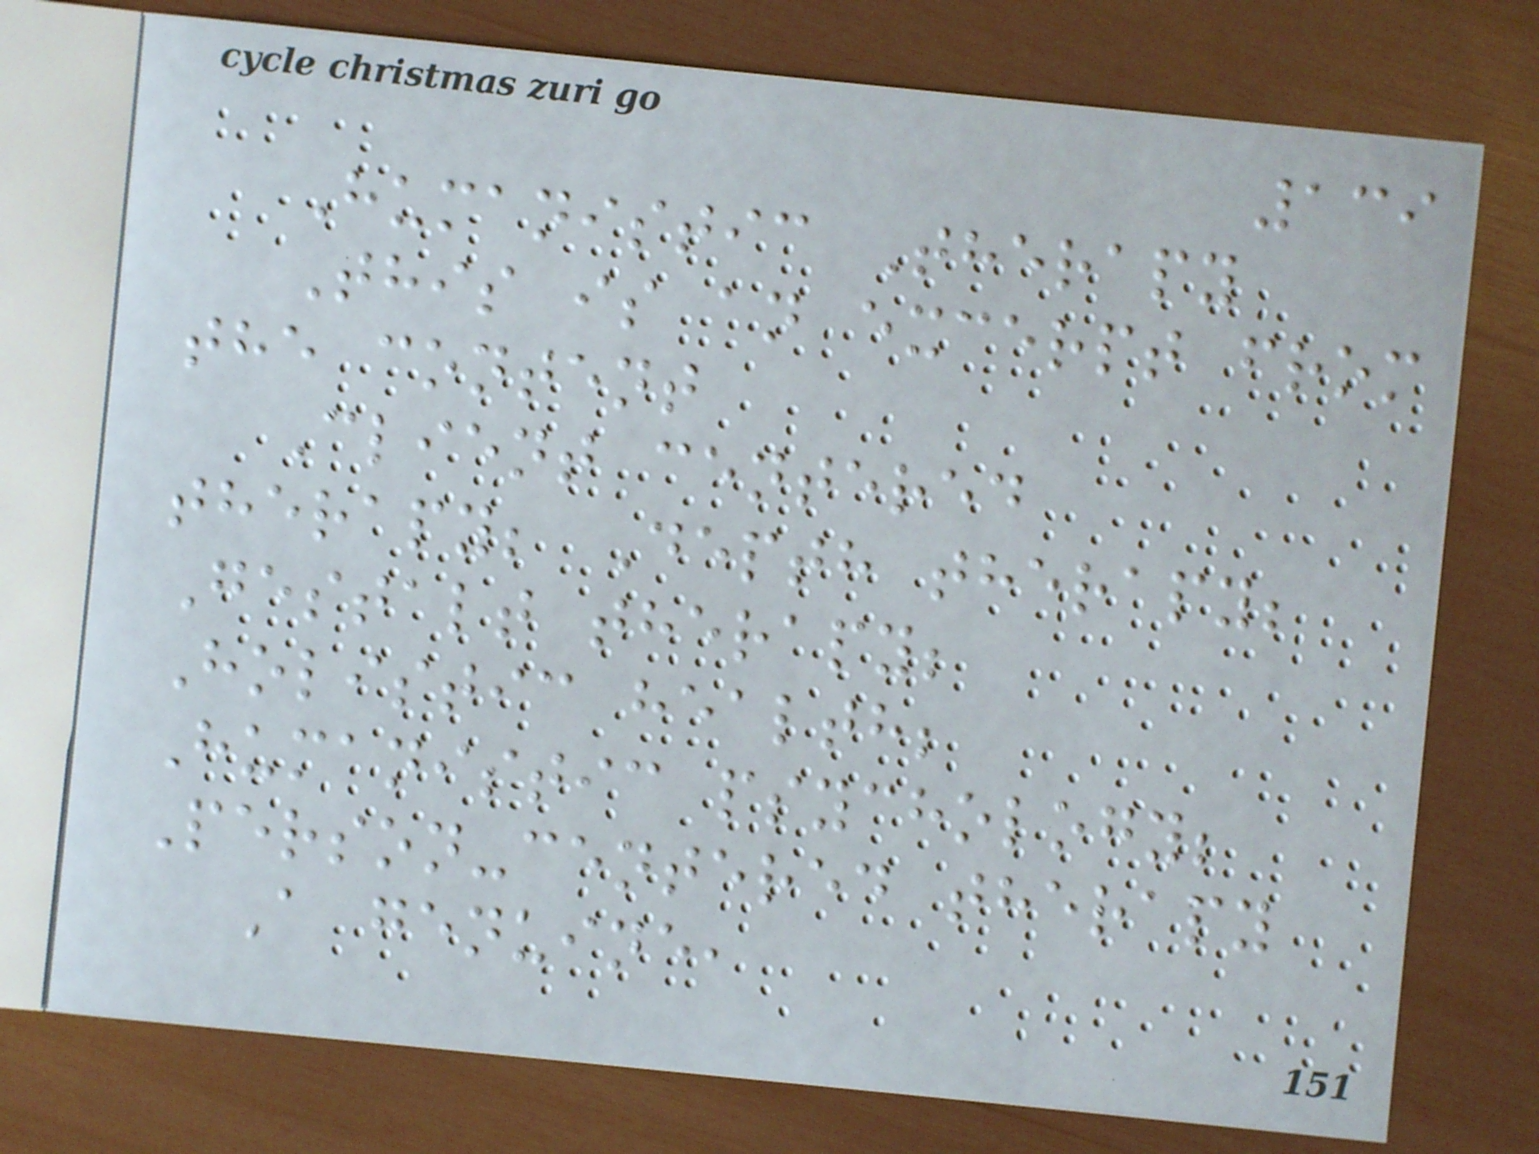139
Humanistic Therapy
This is an excerpt from
the content
Client centered
therapy; Depth therapy;
Gestalt therapy;
Holistic health;
Humanistic psychology;
Person-centered therapy
A genuine,
